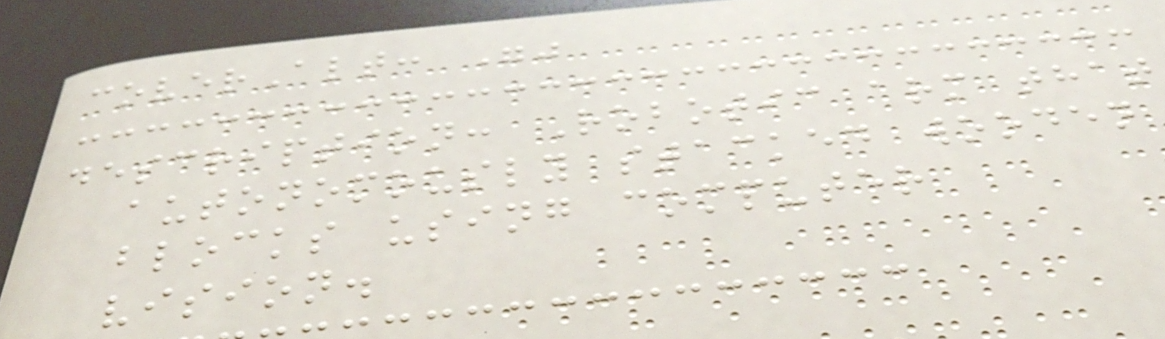coverAlt: ""
description: Robotic arm that
autonomously stacked wooden
blocks using computer
vision.
